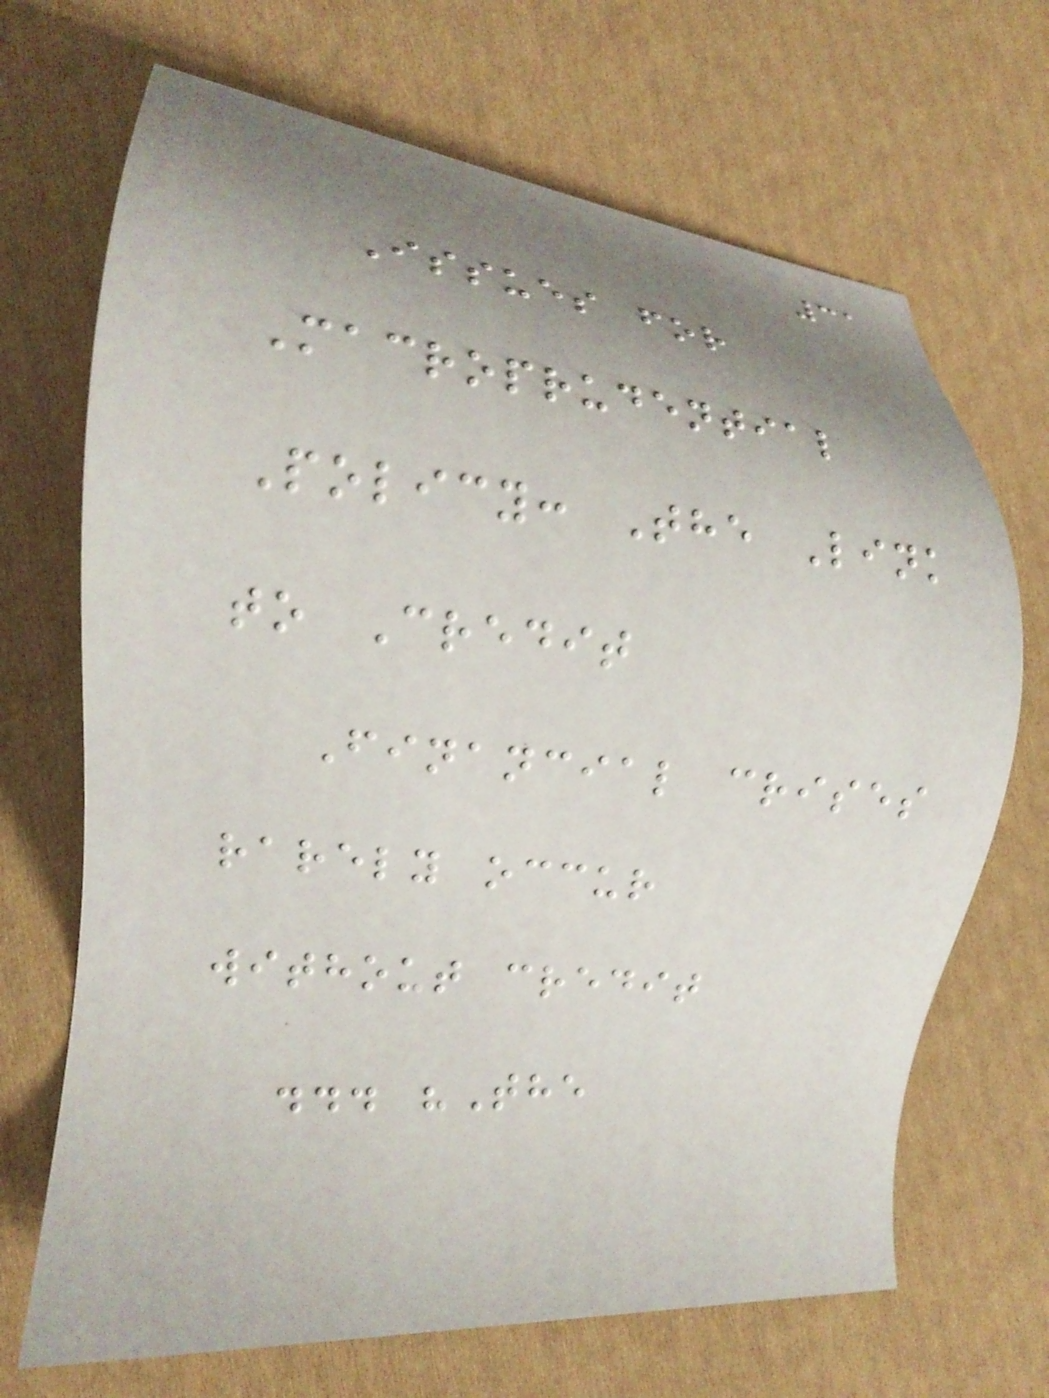31
Issues for
Macroprudential
Policy: The Link
to Credit
Financial crises
rarely occur
without credit
... "The
